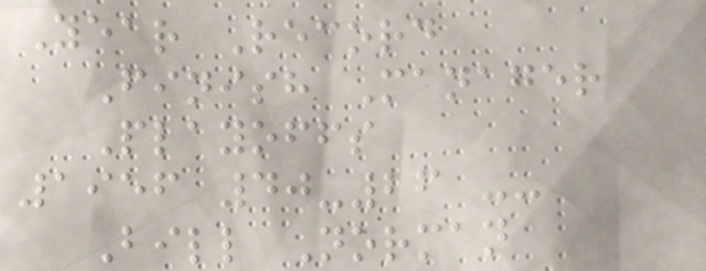Year Record
Finish Manager
Playoffs
1956 40-26 --
Bill Norman
